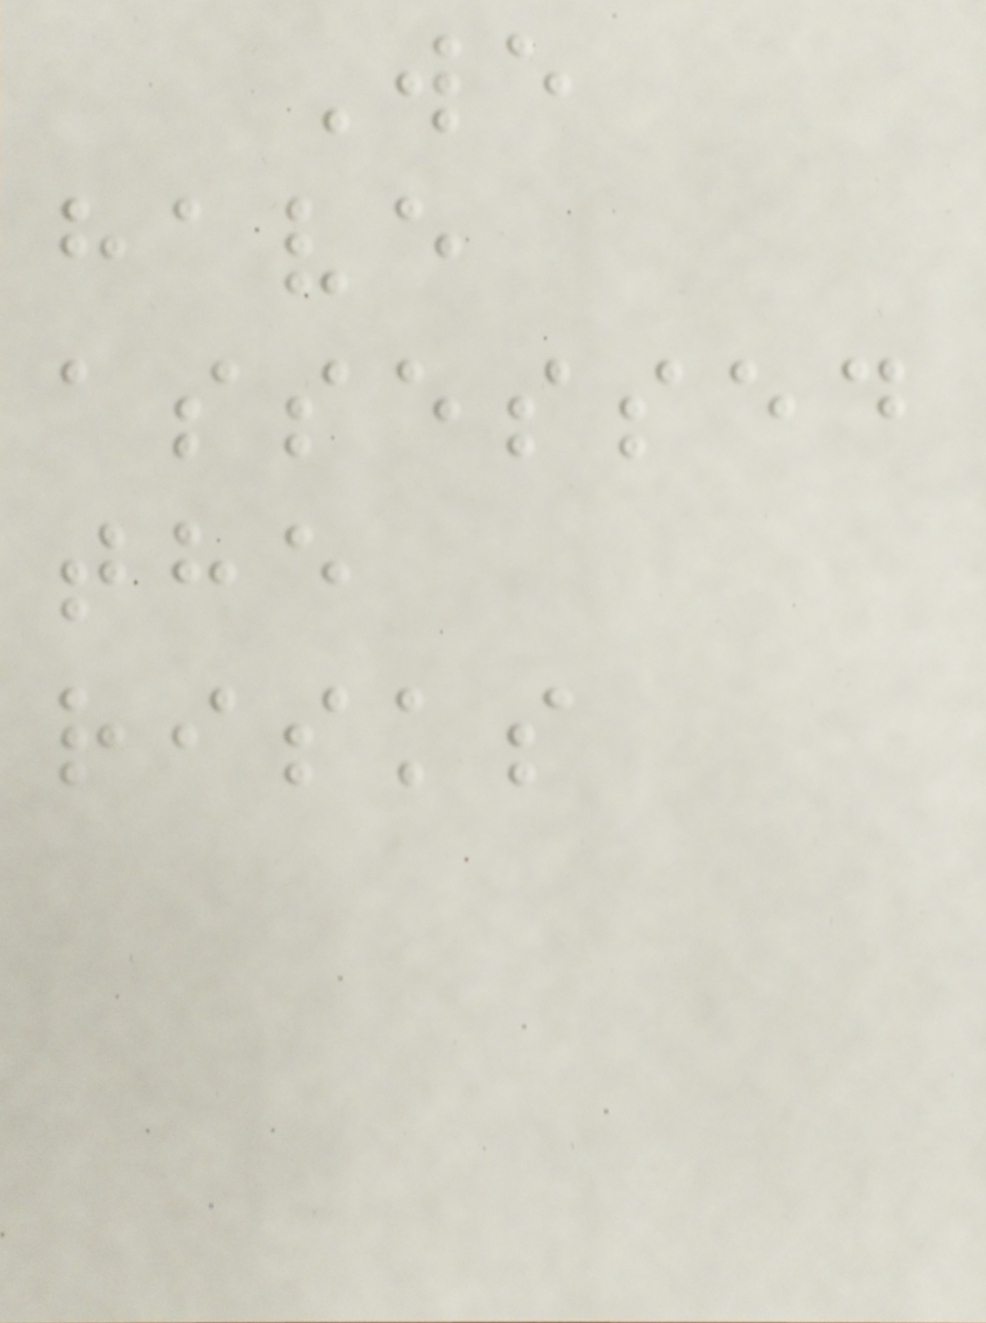We
have
assessed
the
risks
